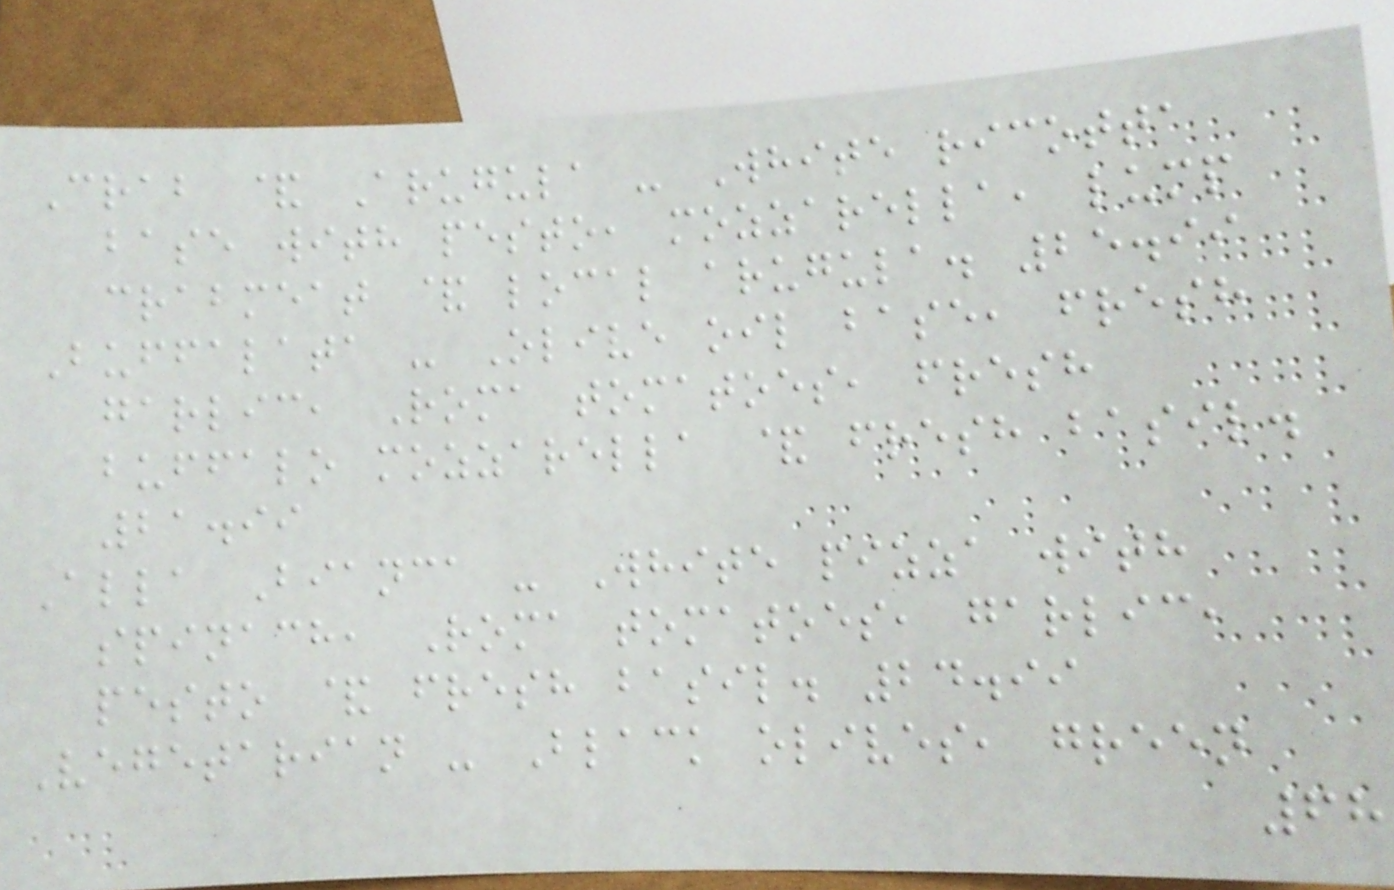Crab & Arugula - White ricotta
base with pesto, mozzarella, lump
crabmeat & local arugula. 25.99
Buffalata - Olive oil base, fresh
garlic, Roma tomatoes, fresh
buffalo mozzarella & fresh basil.
21.99
Alla Bianca - White pizza with
spinach, Roma tomatoes, garlic,
pesto & fresh basil. 24.99
Vegetarian - Black olives, green
68
